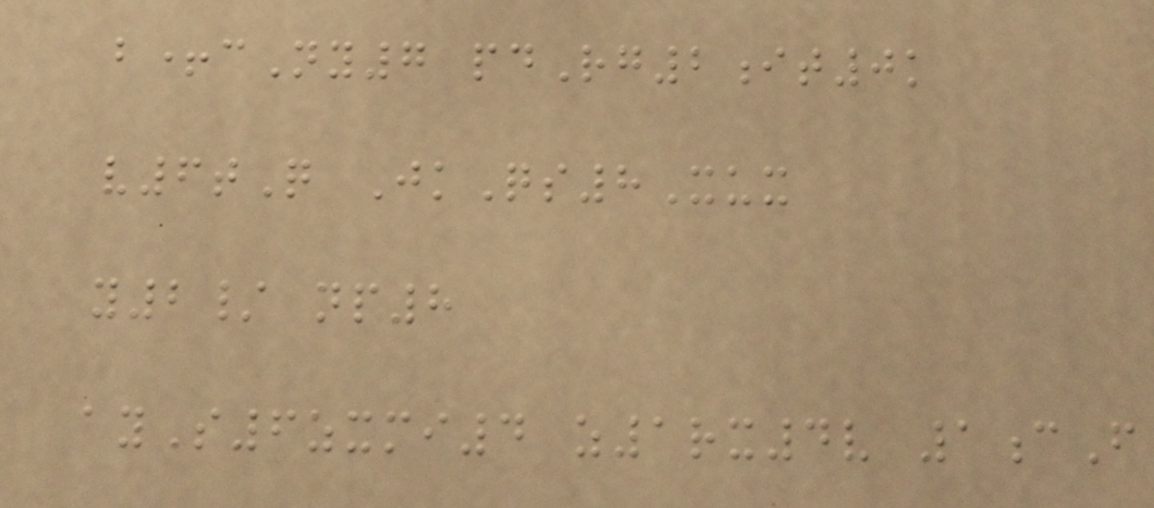b+cNy7 pdRg2it0k
v6tQ JkQs8Xux
y2/ np8
ayS6zxmi4 z1rx4v 1cF
